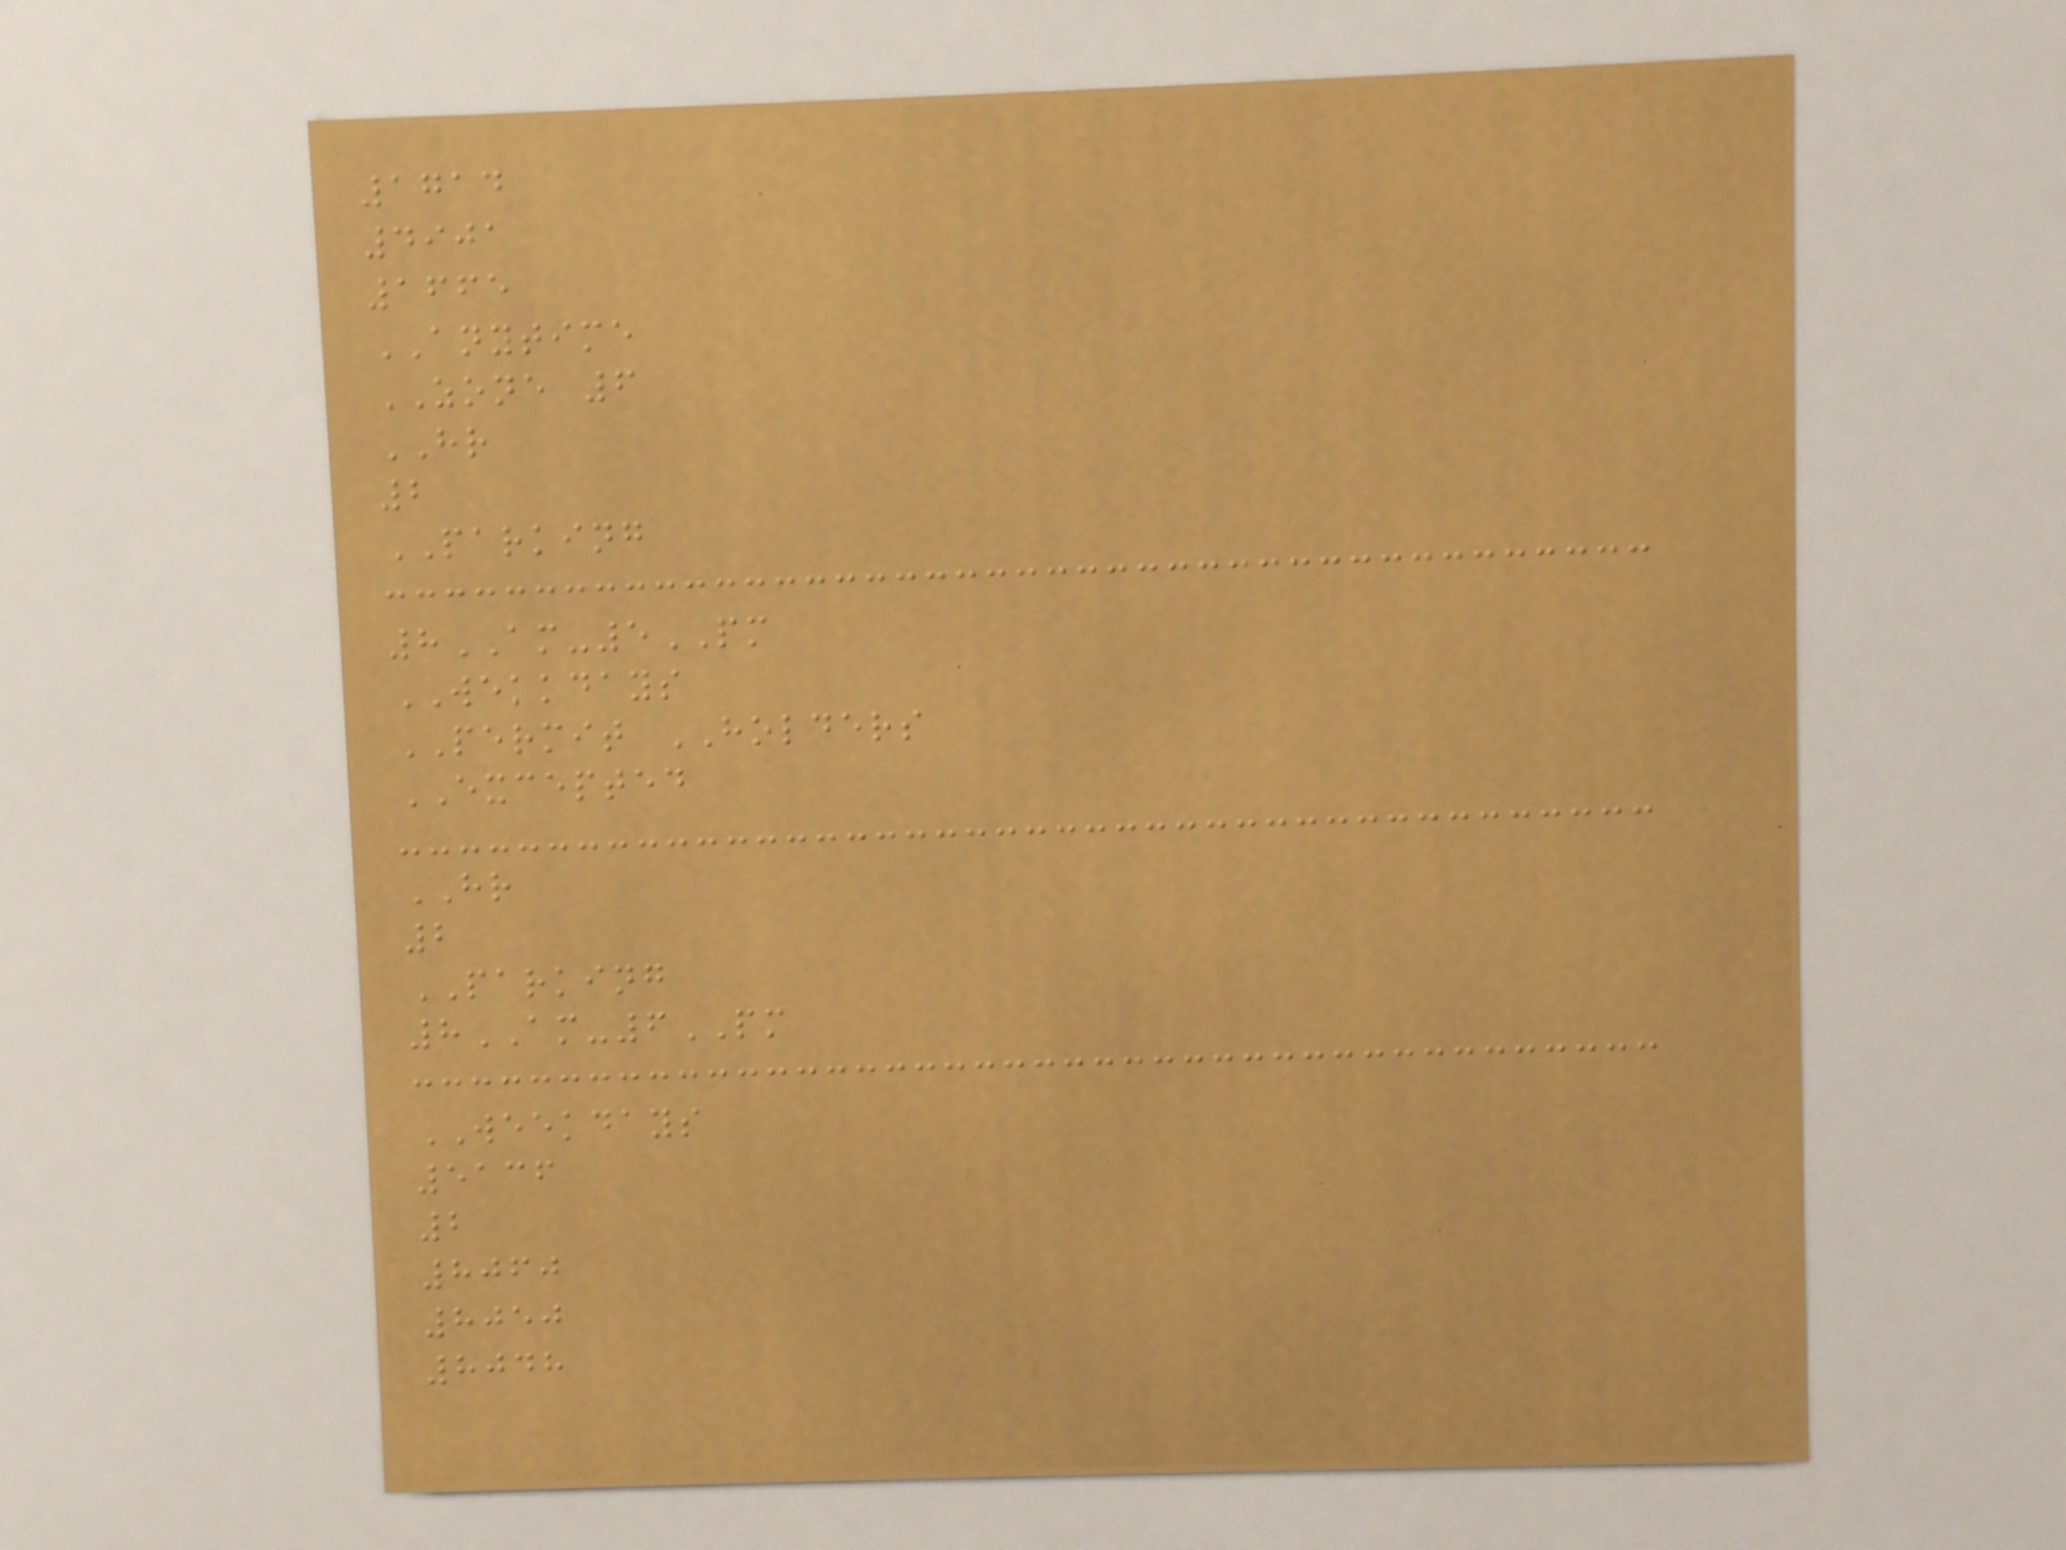1714
4901
1665
ANYTIME
ZONE 6
HR
2
PARKING
8AM-5PM
WEKKDAYS
PERMIT HOLDERS
EXCEPTED
HR
2
PARKING
8AM-6PM
WEEKDAYS
5136
2
8060
8050
8048
